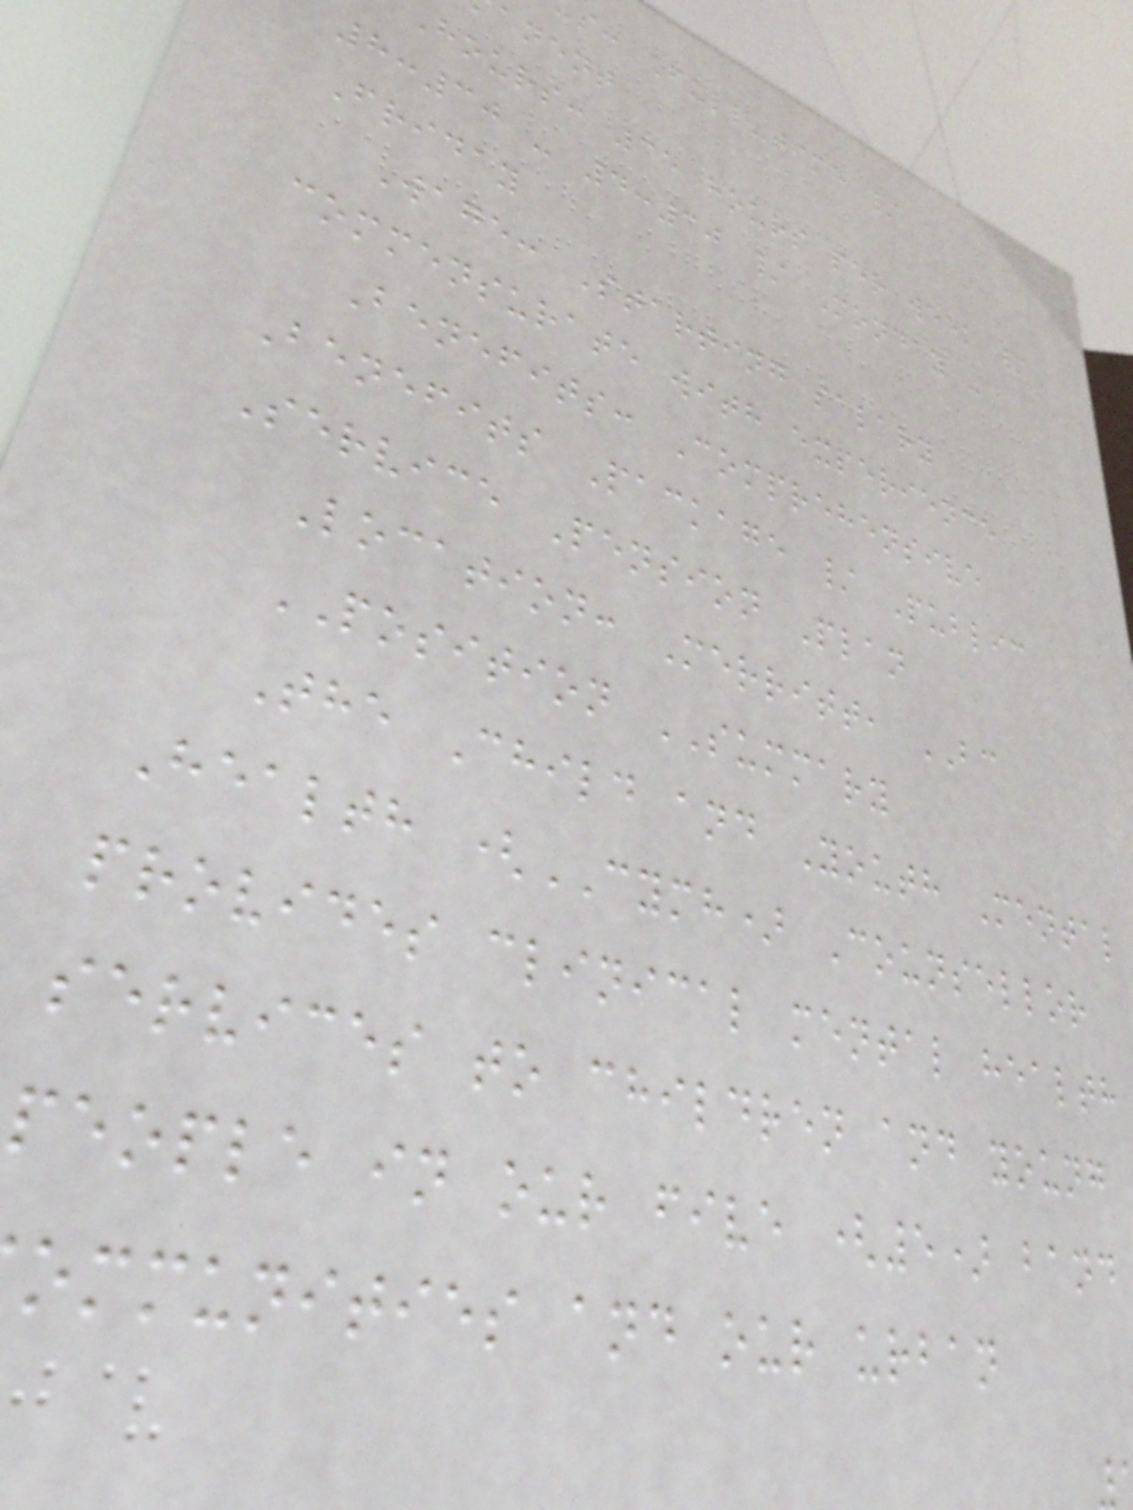s: Full-time /
anent
Hours: 35 hours per week /
8:30 - 4:30 / Monday -
Friday
Wage: Starting salary
commensurate with experience
Benefits: Comprehensive
Benefits Package / Public
Service Pension Plan
Location: Merritt, BC
POSITION SUMMARY
The Child and Youth Mental
Health (CYMH) Counsellor
provides clinical mental health
services to children and young
people in our five (5) band
ommunities and our urban
